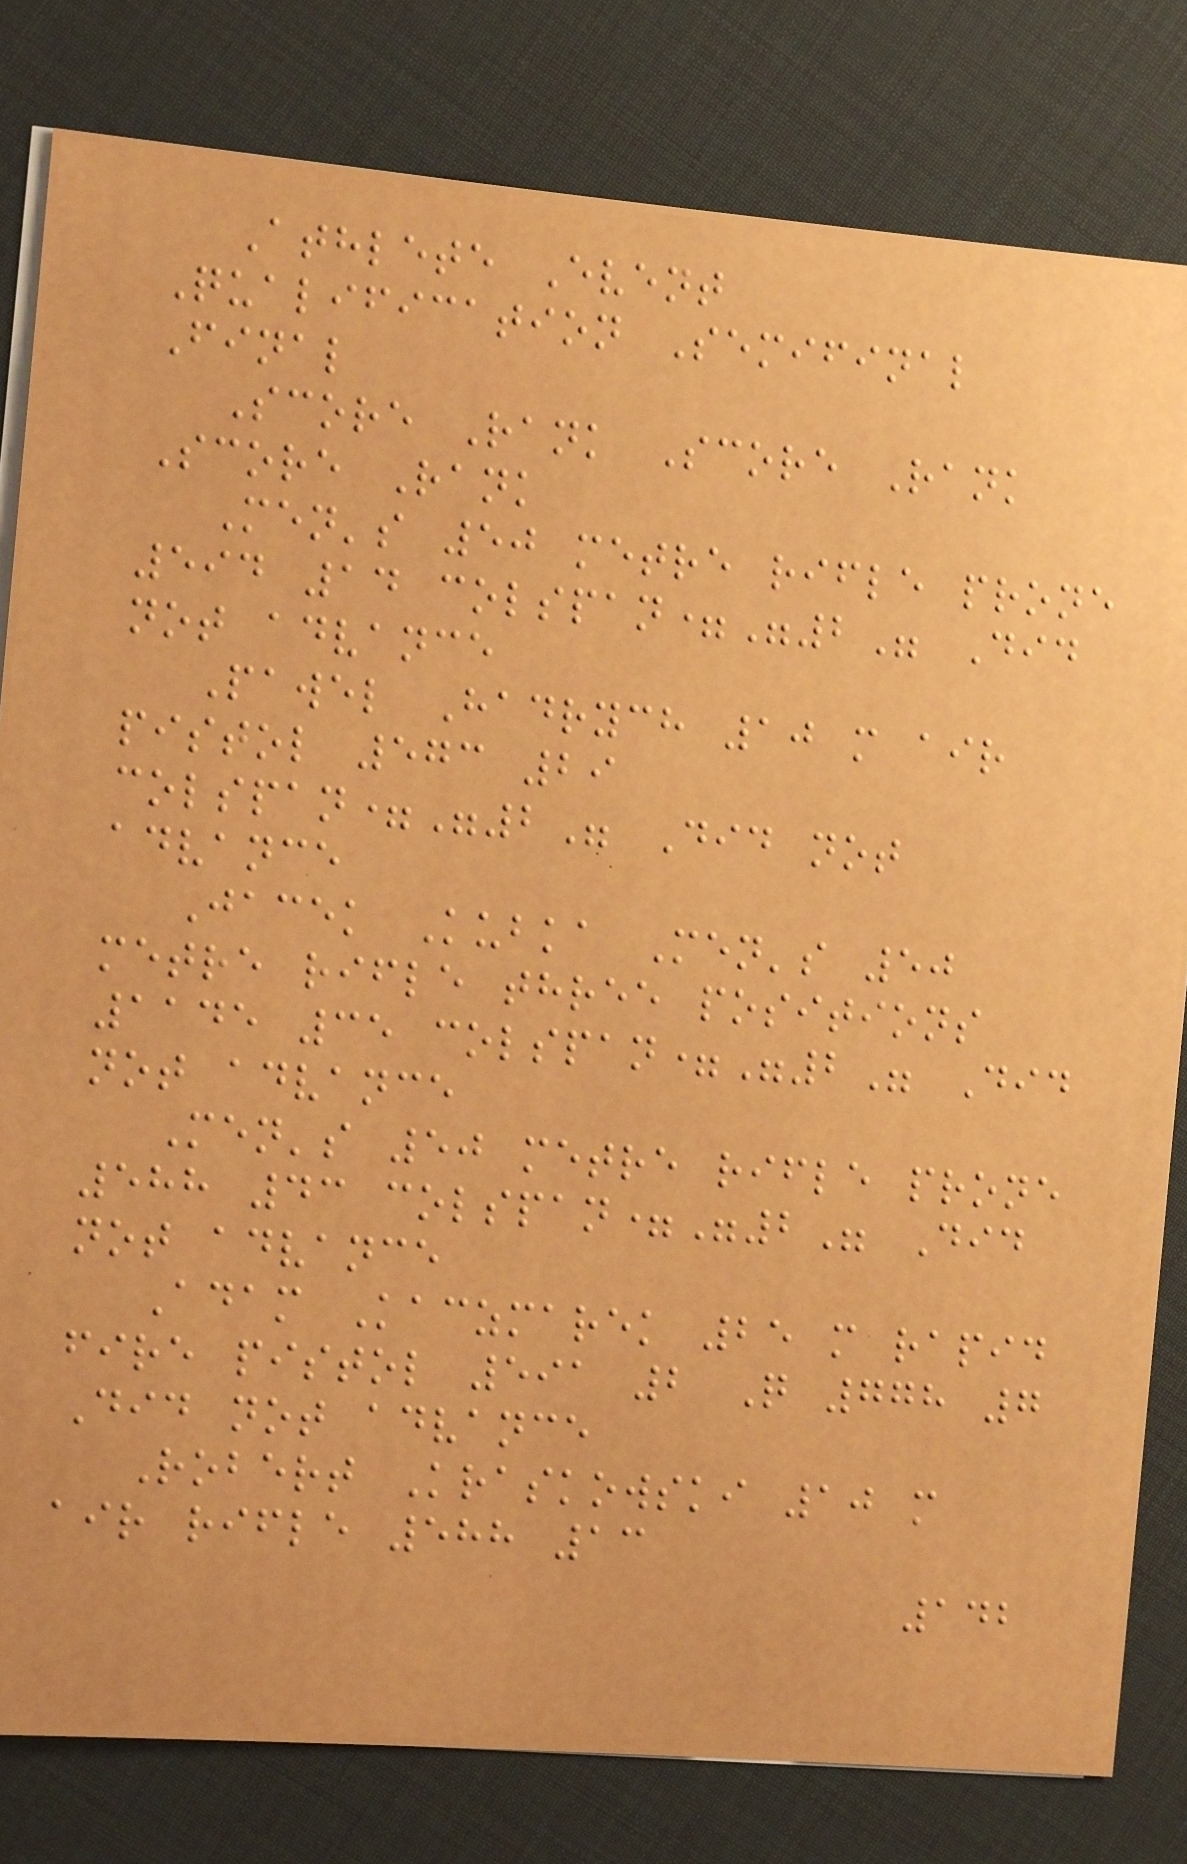Athlete Event
Qualification Semifinal
Final
Score Rank Score Rank
Score Rank
Men's 50 metre rifle prone
594 14 colspan="2" Did
not advance
Pawel Hadrych 10 m air
pistol 573 29
colspan="2" Did not
advance
Jacek Kubka Men's 50
metre rifle three positions
1145 35 colspan="2" Did
not advance
Men's 50 metre rifle prone
588 43 colspan="2" Did
not advance
Adam Kaczmarek 25 m rapid
fire pistol 591 2 Q 778 7
Did not advance
Robert Kraskowski 10 m
air rifle 588 13
142
